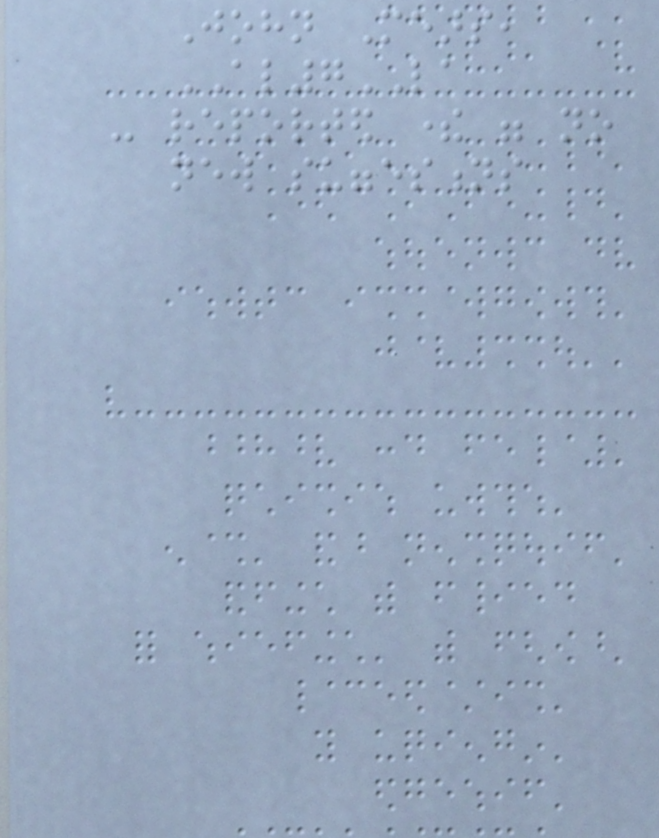John Mears,
AL7LA
- reported there were no
new suggestions
